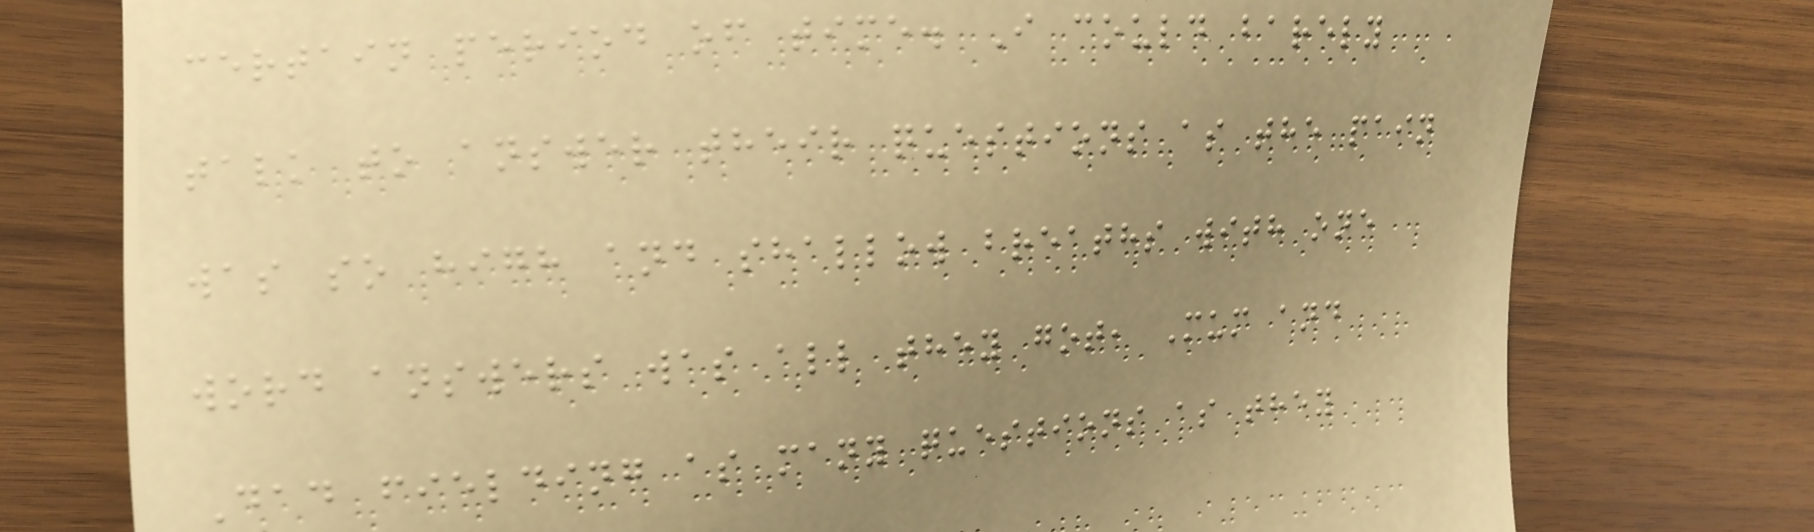certain period of time. I could barely
talk to answer their questions as the pain
was so high and shallow breaths with one
word answers was all they got, Mum and
Dad fielding as many questions as they
